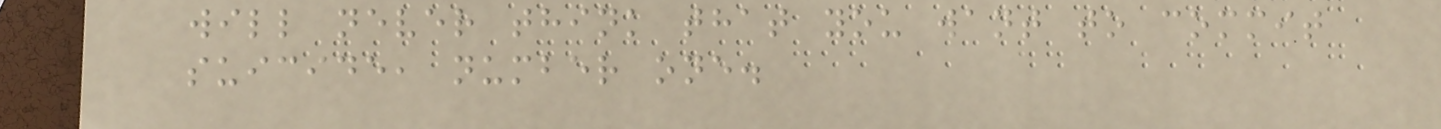will never think that you want to commit
suicide, number one.
